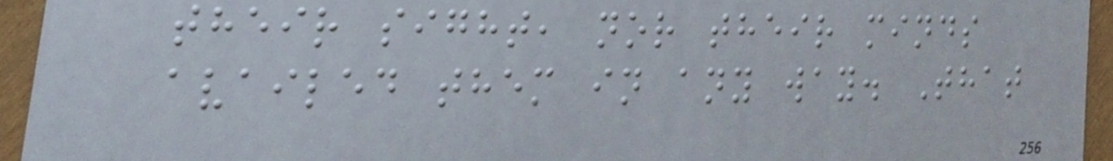their sight, nor their minds
availed them in any way. That
